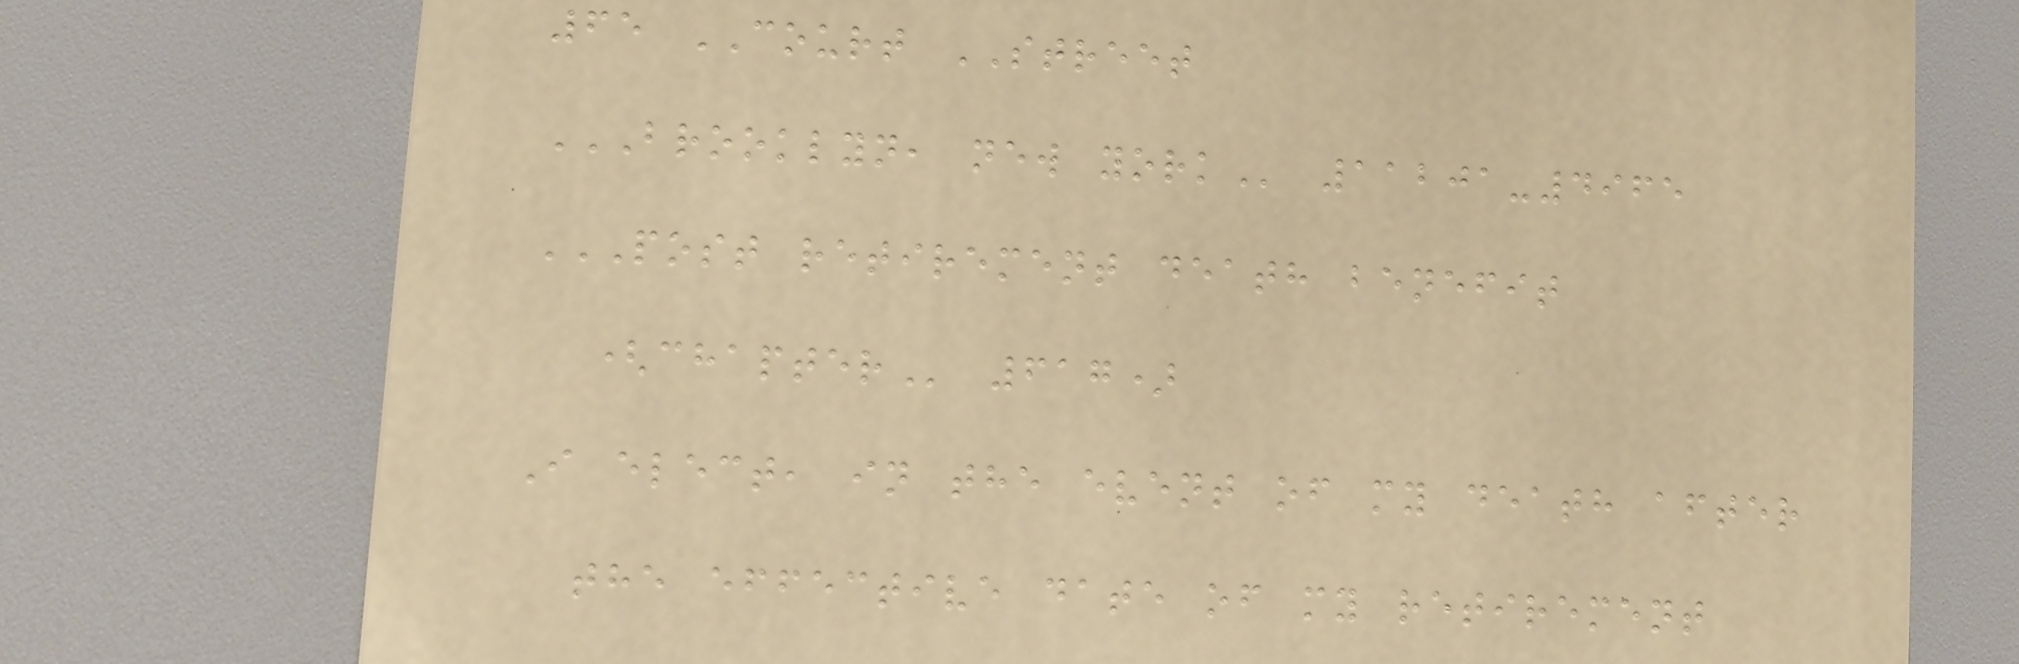65 COURT STREET
BROOKLYN, NEW YORK 11201-4965
POST RETIREMENT DEATH BENEFIT
(CHAPTER 617)
I elect, in the event of my death after
the effective date of my retirement
